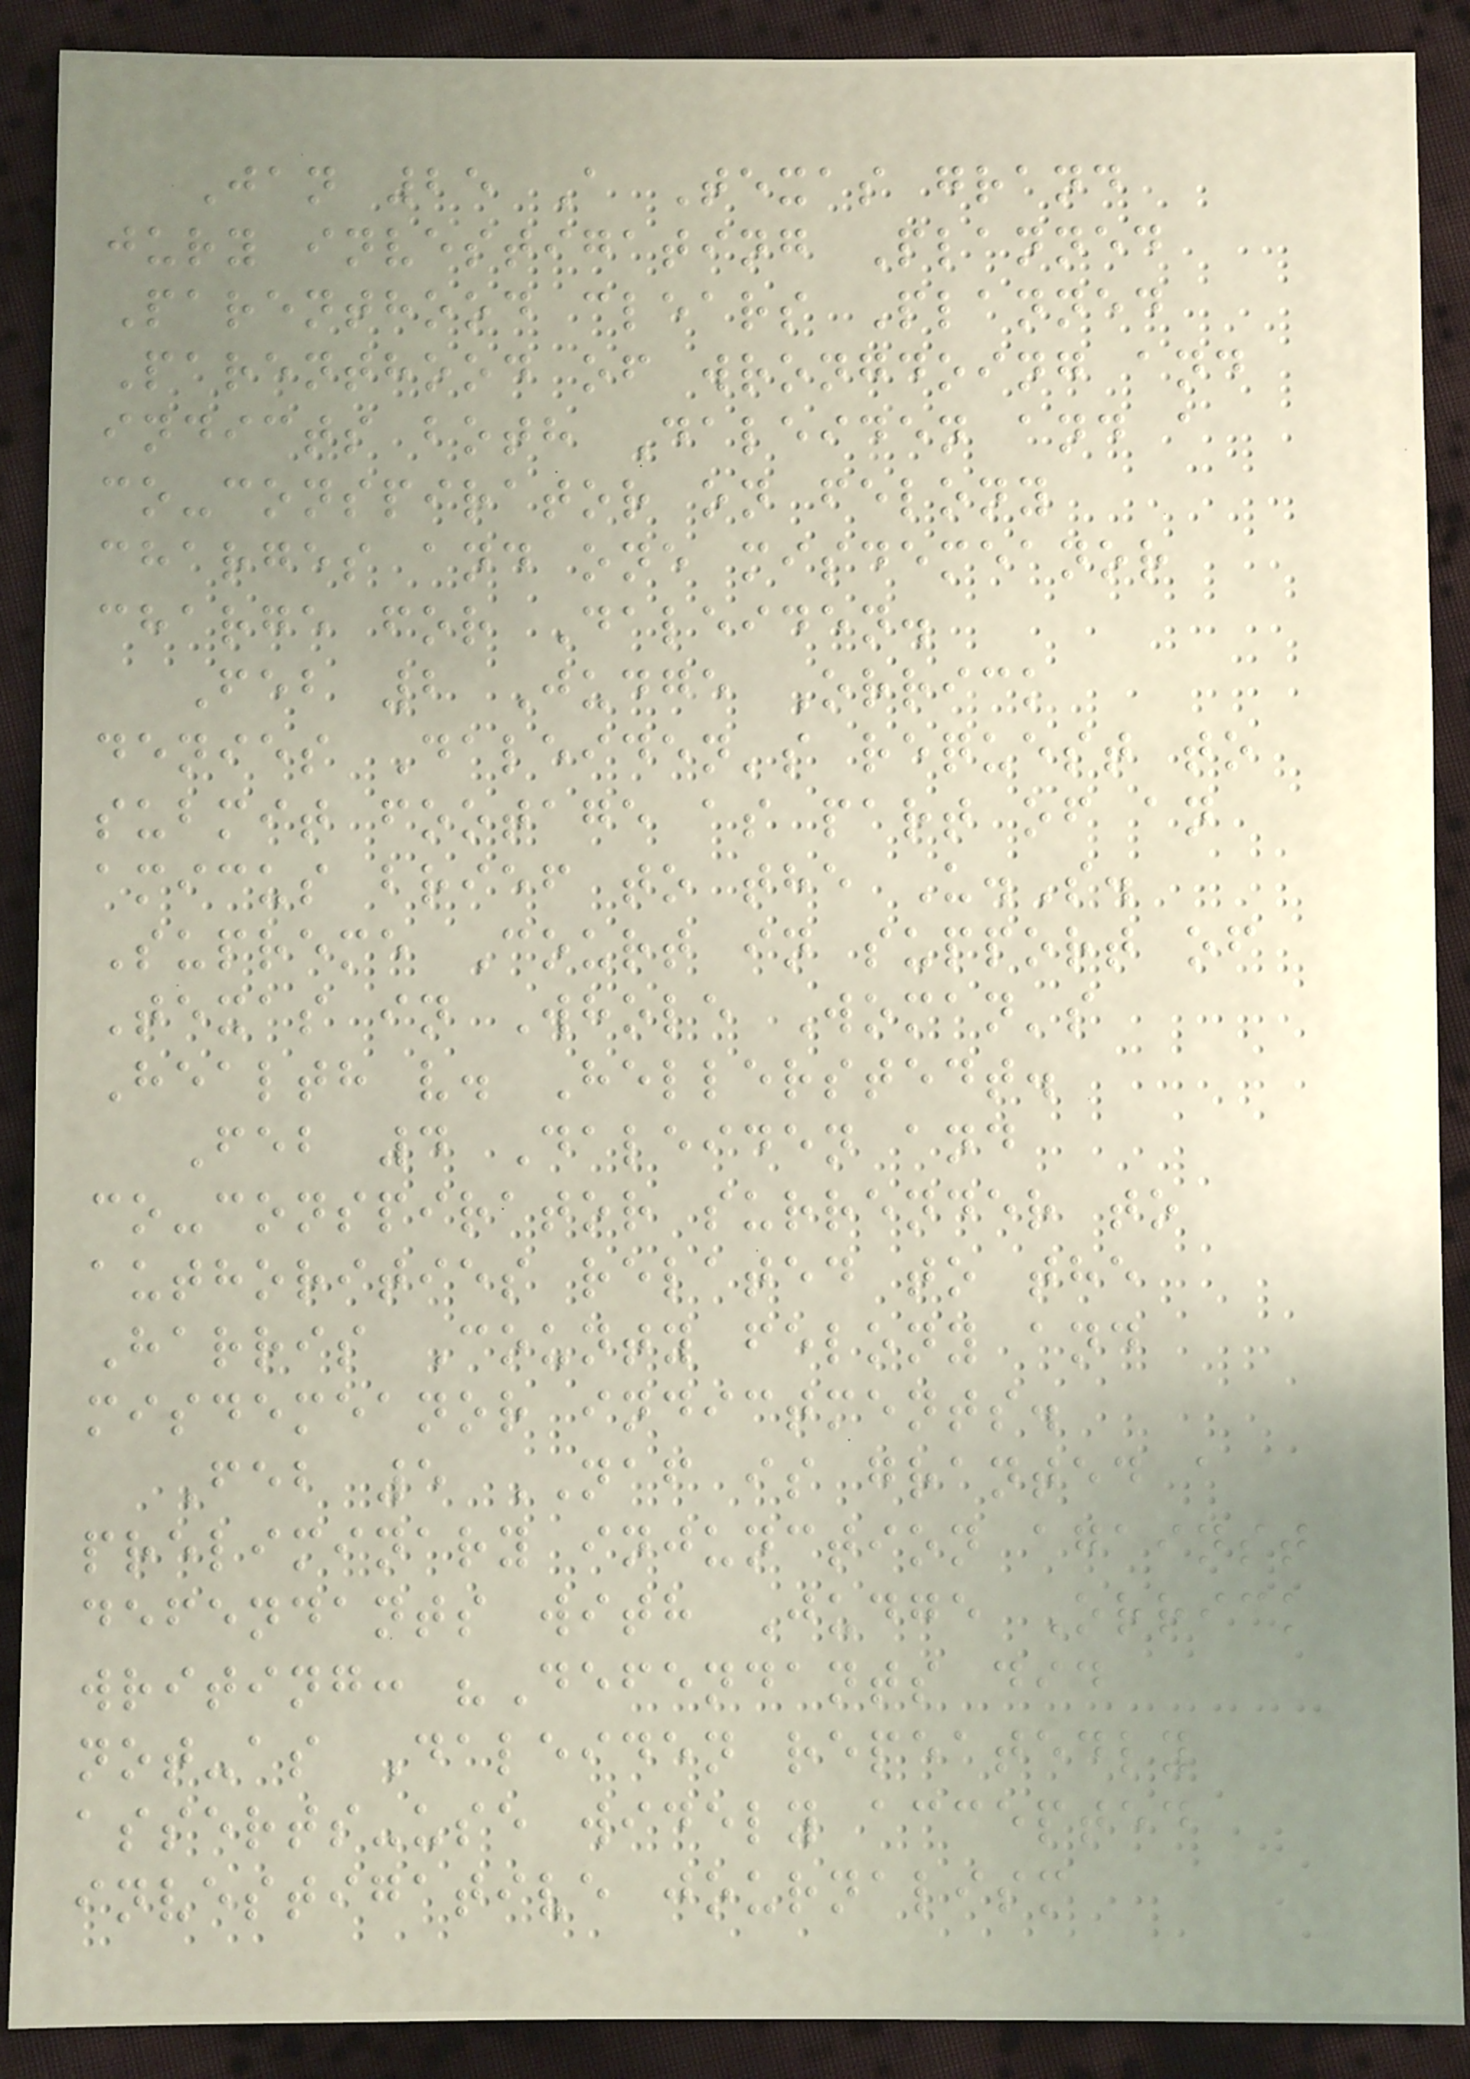Jan 25 A Texas grand
jury investigating Planned
Parenthood clears Planned
Parenthood of wrongdoing and
indicts both Daleiden and a
co-conspirator on felony
charges and one misdemeanor
charge for Daleiden.
Feb 2 Judge Orrick
denies Daleiden's request to
submit footage as part of an
amicus brief to the U.S.
Supreme Court in support of
Texas in Whole Woman's
Health v. Hellerstedt.
Feb 4 Daleiden and
co-conspirator surrender to
authorities related to the
Harris County felony and
misdemeanor indictments.
Feb 5 NAF is granted a
preliminary injunction against
defendants with Judge Orrick
writing: "Defendants did
not-as Daleiden repeatedly
asserts-use widely accepted
investigative journalism
